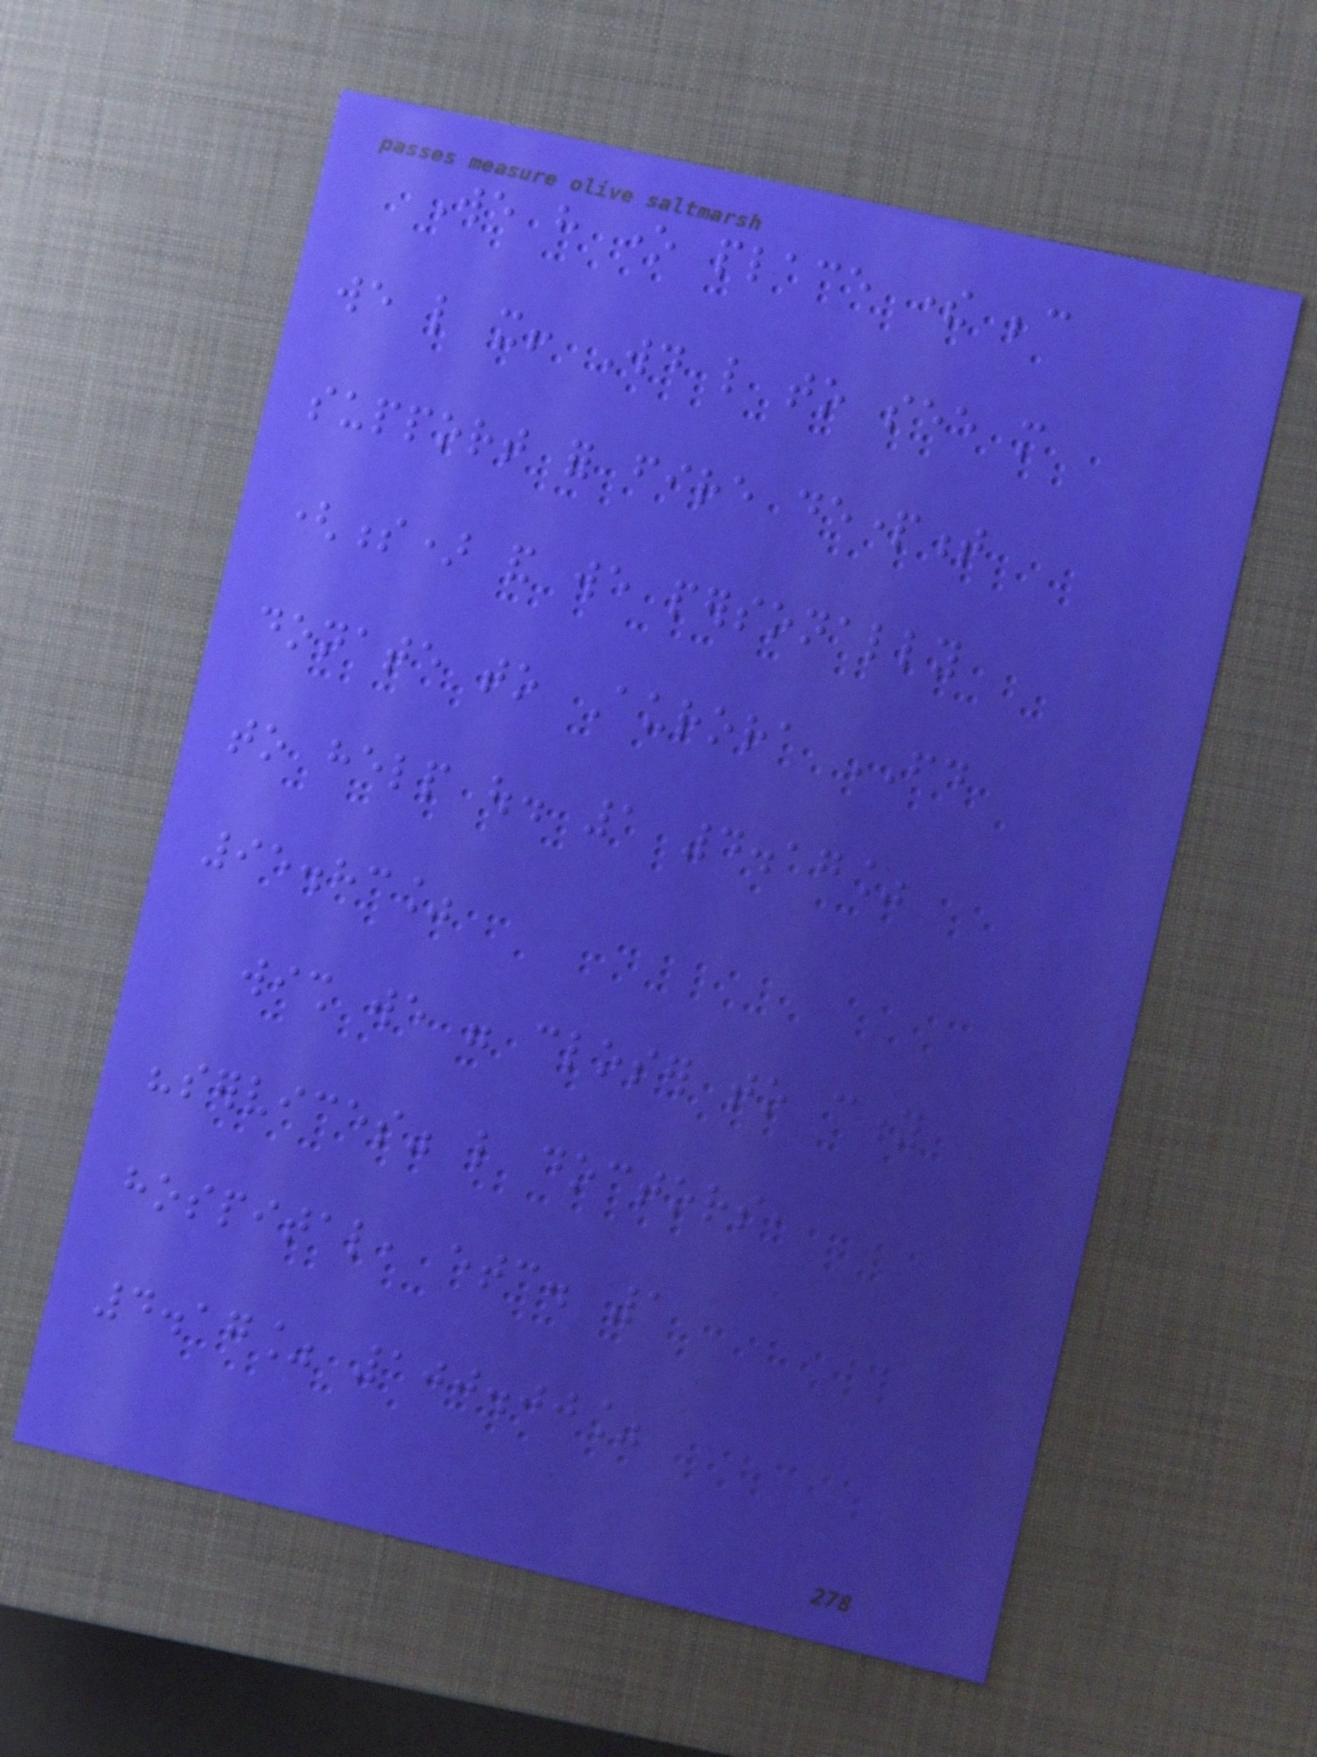We have one place there because
we like it! Would like to see more
support for fire department
(s) and we personally
donate to Aurora FD
to help out. 1 4.17%
95.83%
wish we were closer to city
"services" like doctors,
hospital, etc. 1
4.17% 100.00%
